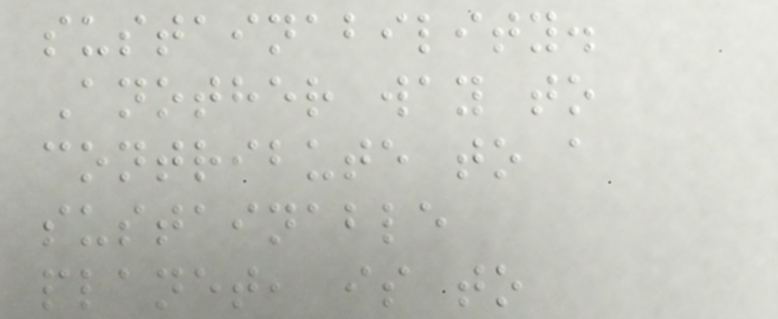sustainability.
Another way to
contribute to a
sustainable
planet, is to
